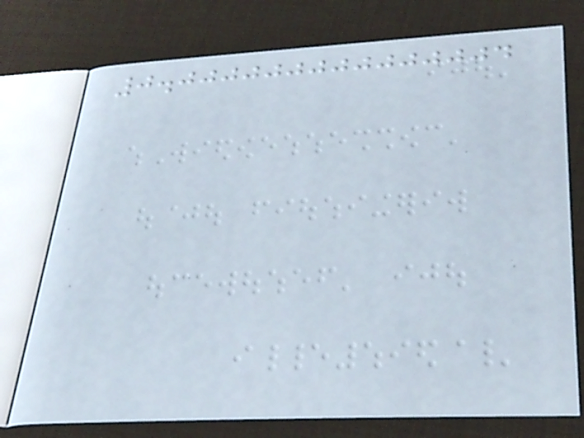0.000000000000004
